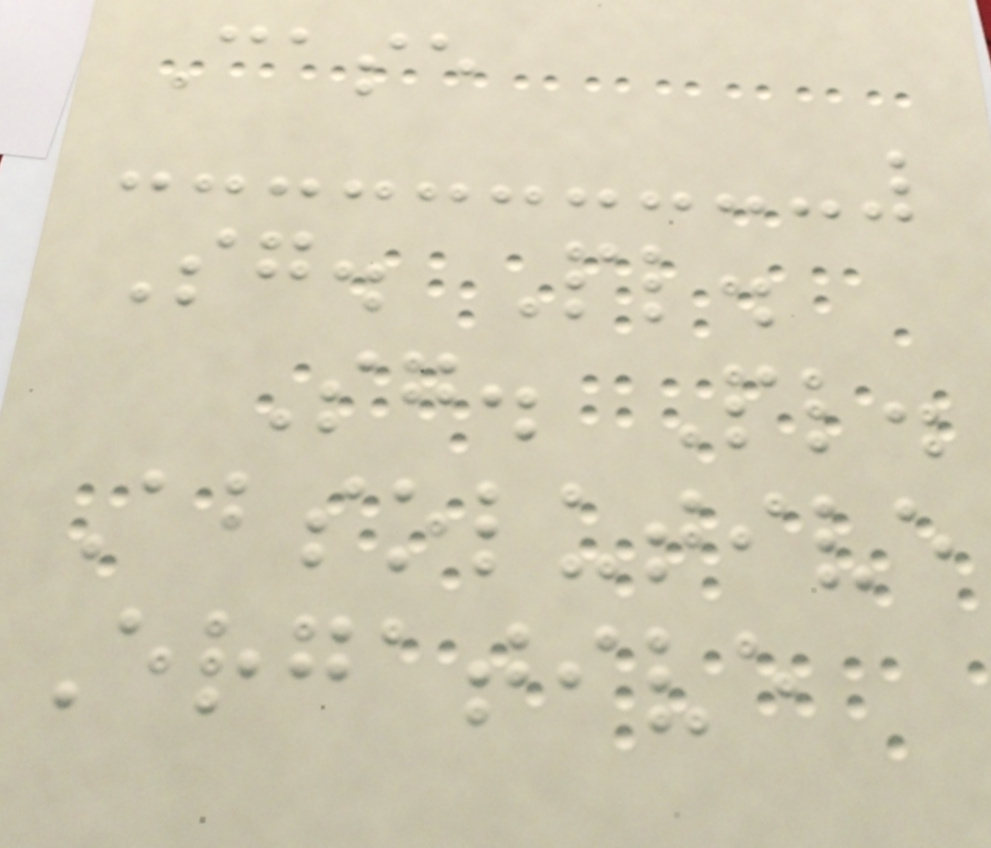Case
Sg. Pl.
Sg. Pl.
Absolutive
Ergative
